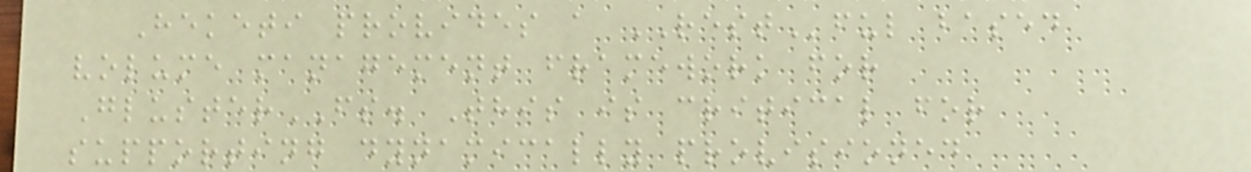Heketi provides a RESTful based
volume management framework for
GlusterFS. This is critical for
supporting dynamically provisioned
